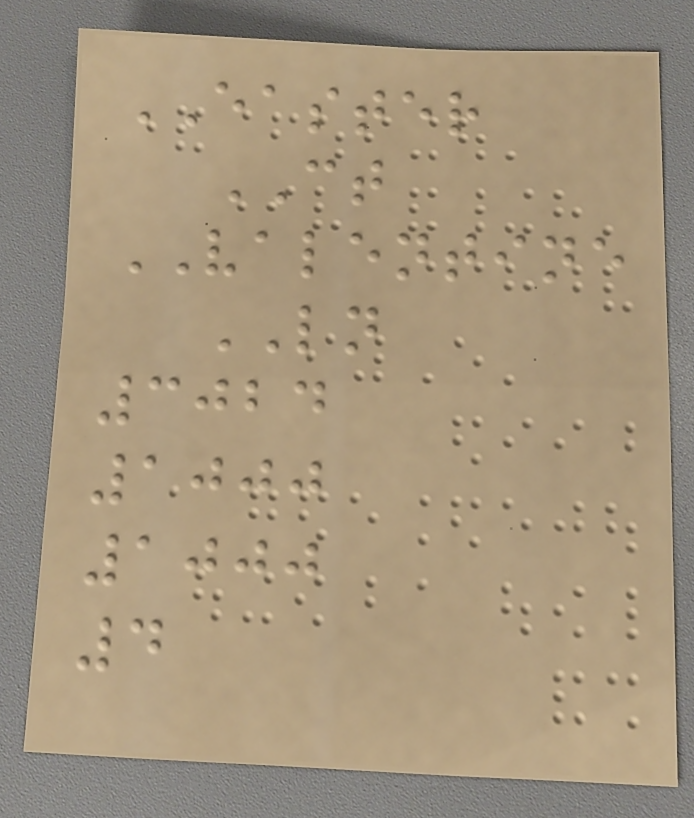EASTER
CT
VALENTINE
LN
3024
1000
1000
4
